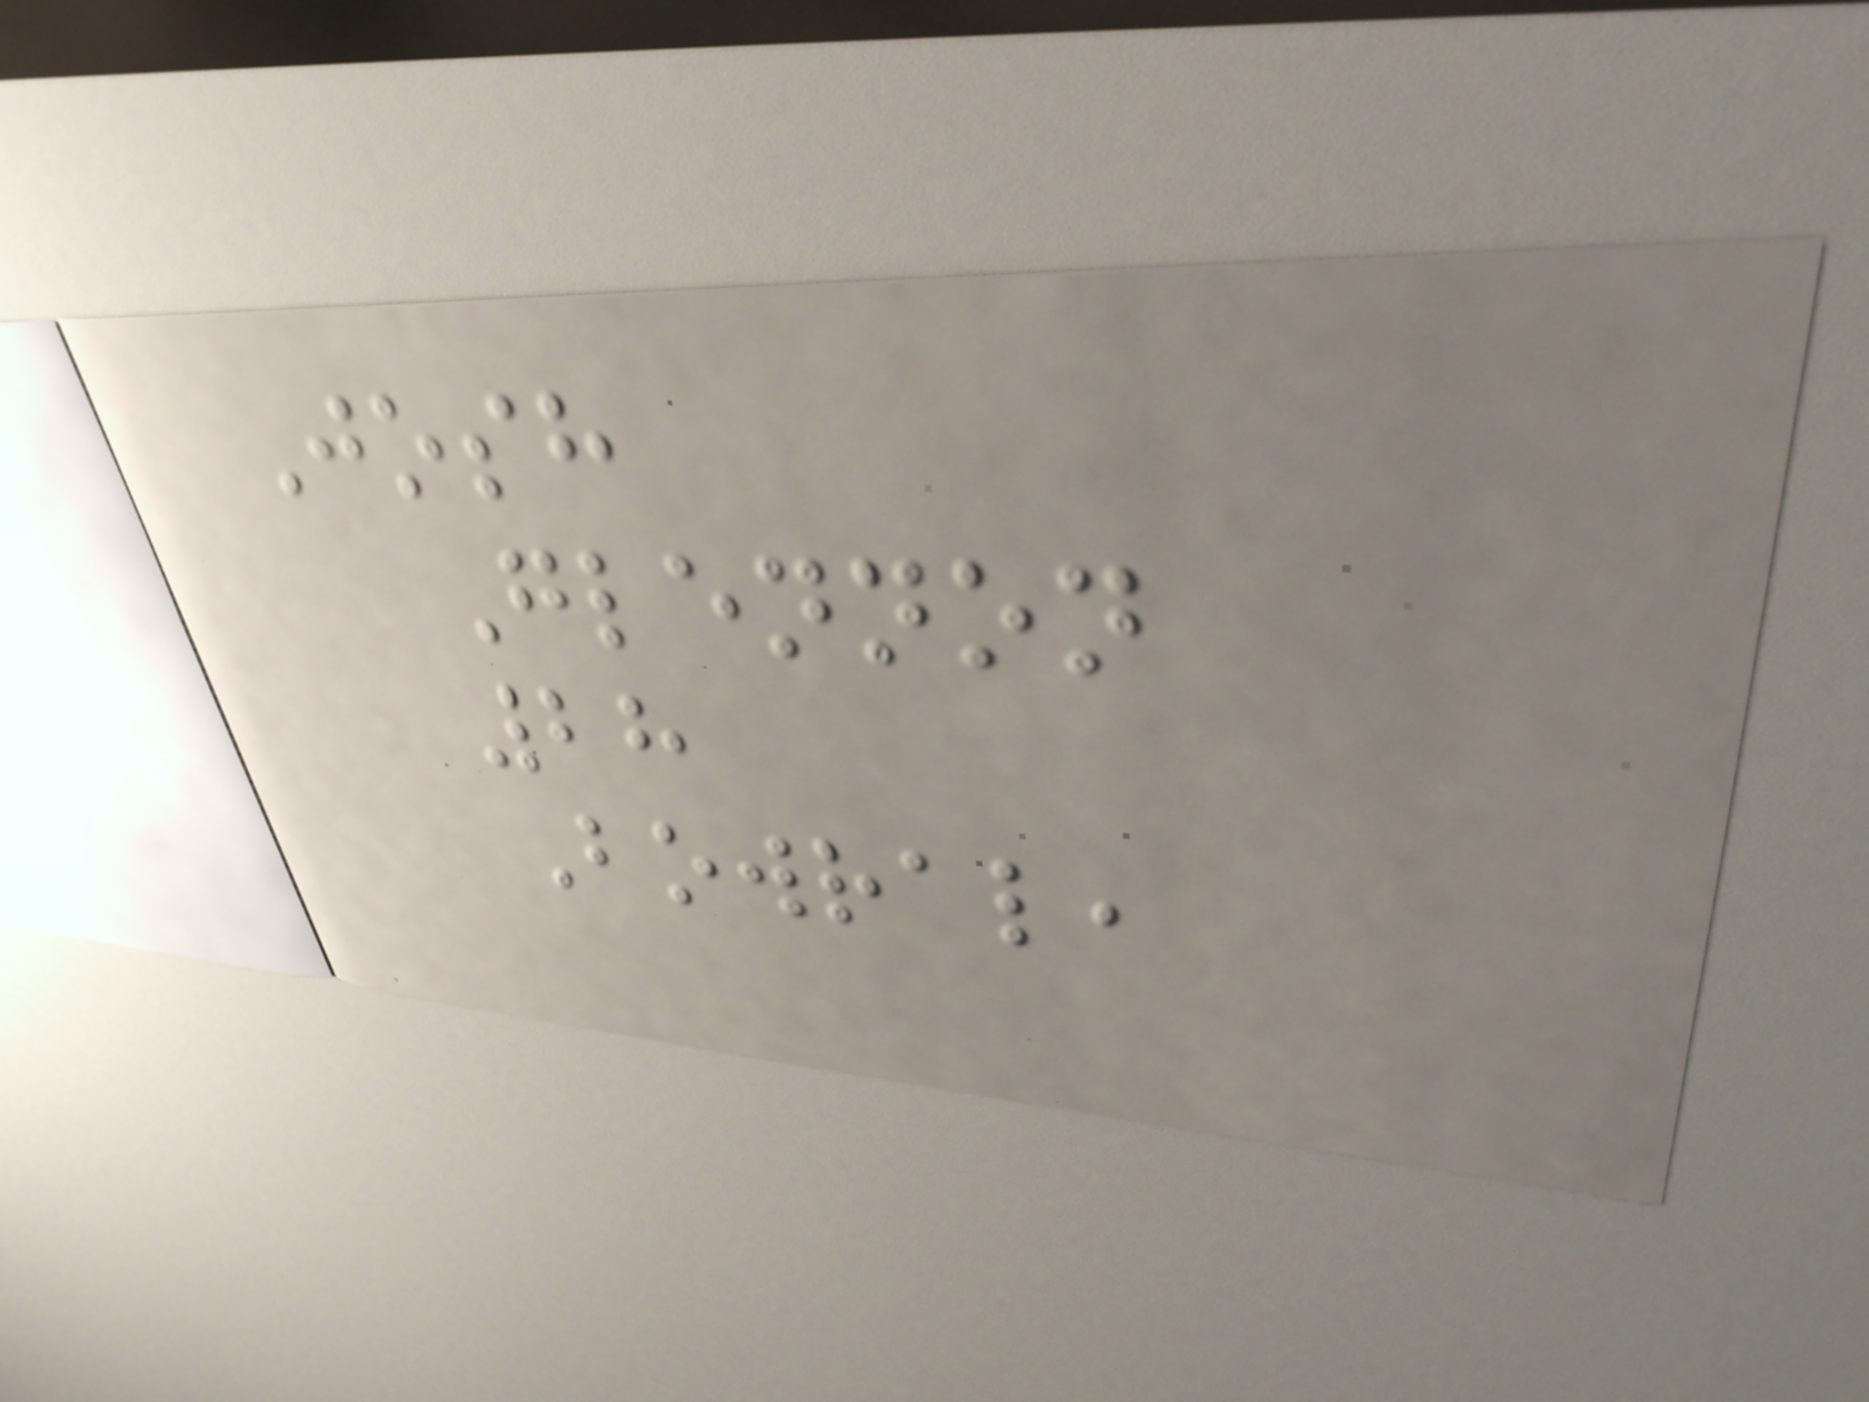Josh
Glennon
28
Bowral,
